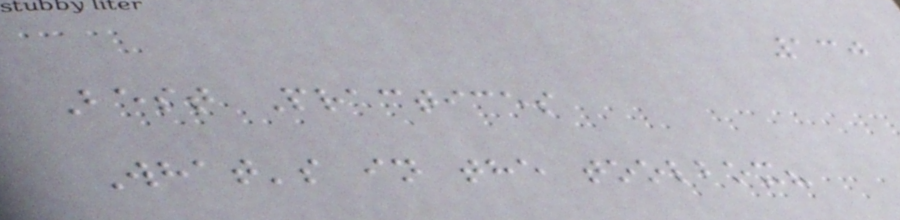130
Best Practices
What's in the toolbox?
